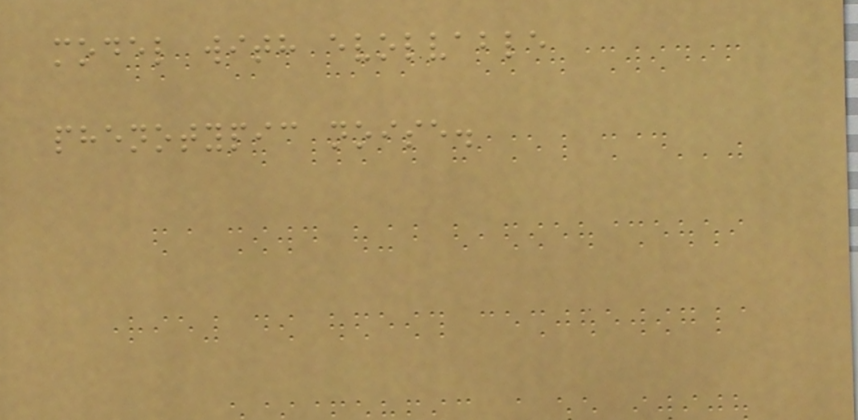model with evolvable
phenotypic noise.
